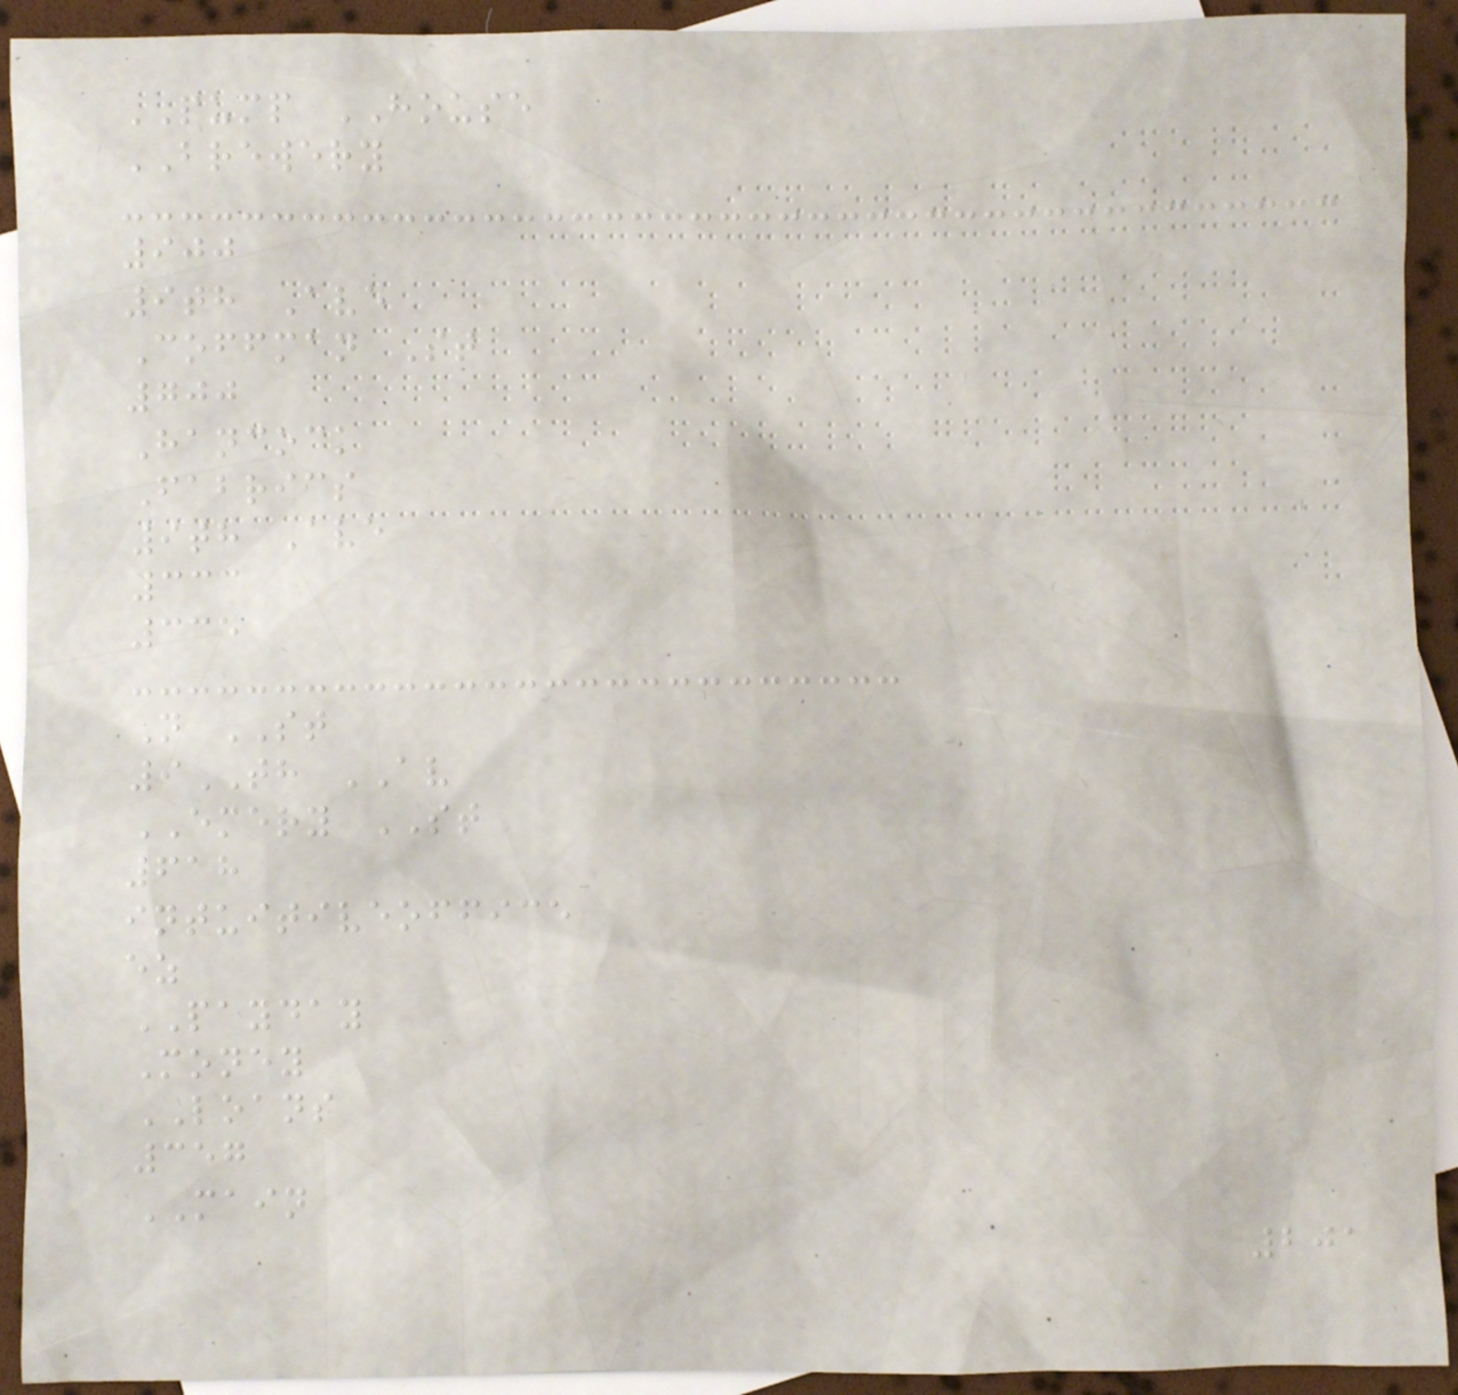PUMP HOUSE
BREWERY
900
9th Ave
Coffman St
700
Hancock
Fabrics
9th Ave
333
335
N ST
9TH AV
EMERY ST
618
intuitiveoffice
ez
PAYDAY
Money
LOANS
357
MAIN
201
